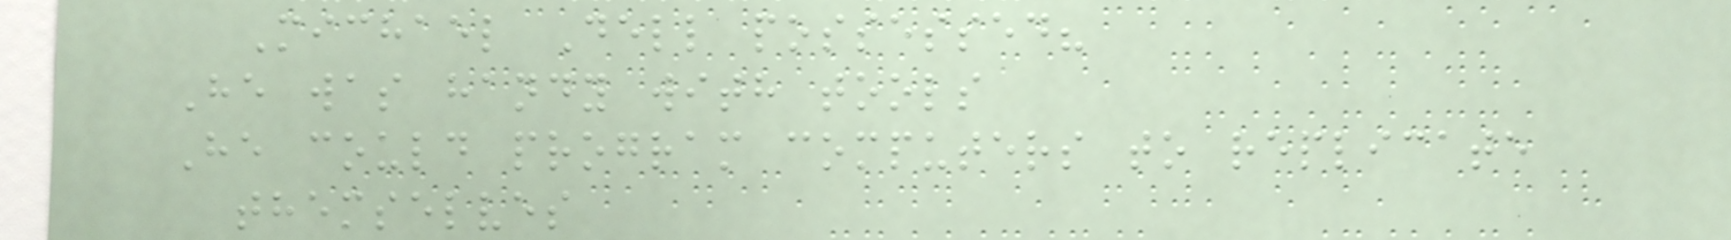Michael Dell possessed?
He was handy with tools
He could program computers to replicate
themselves
